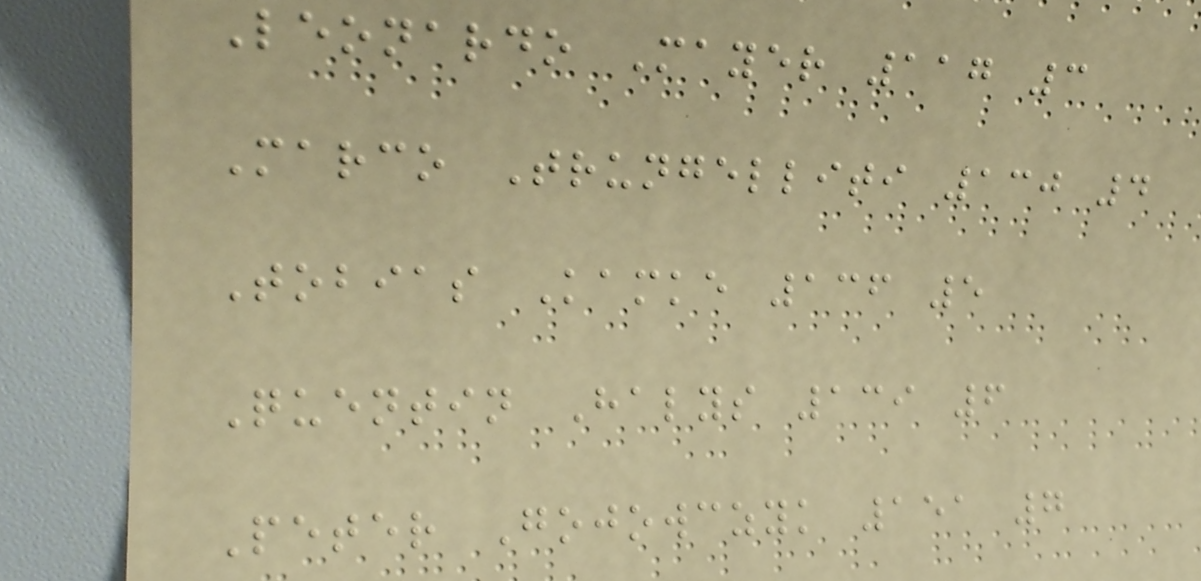Leonardo Mayer 117 3
Marco Trungelliti 130 4
Tobias Kamke 136 5
Quentin Halys 139 6
Peter Gojowczyk 151 7
